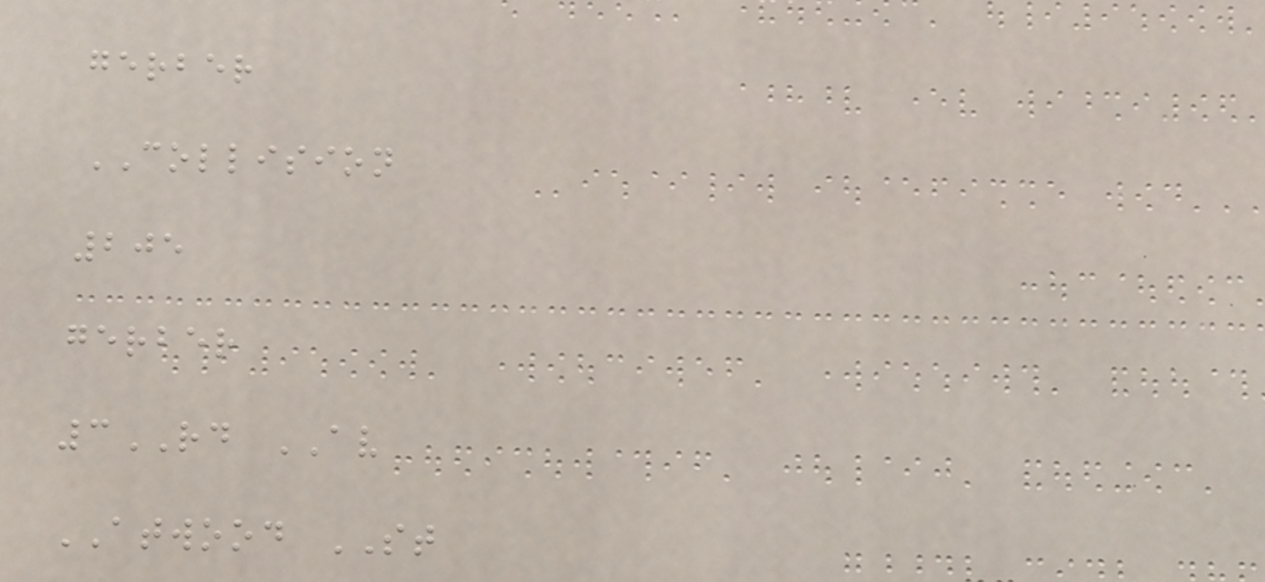gerber
COLLISION
205
gerber
3RD AV
ATWOOD ST
